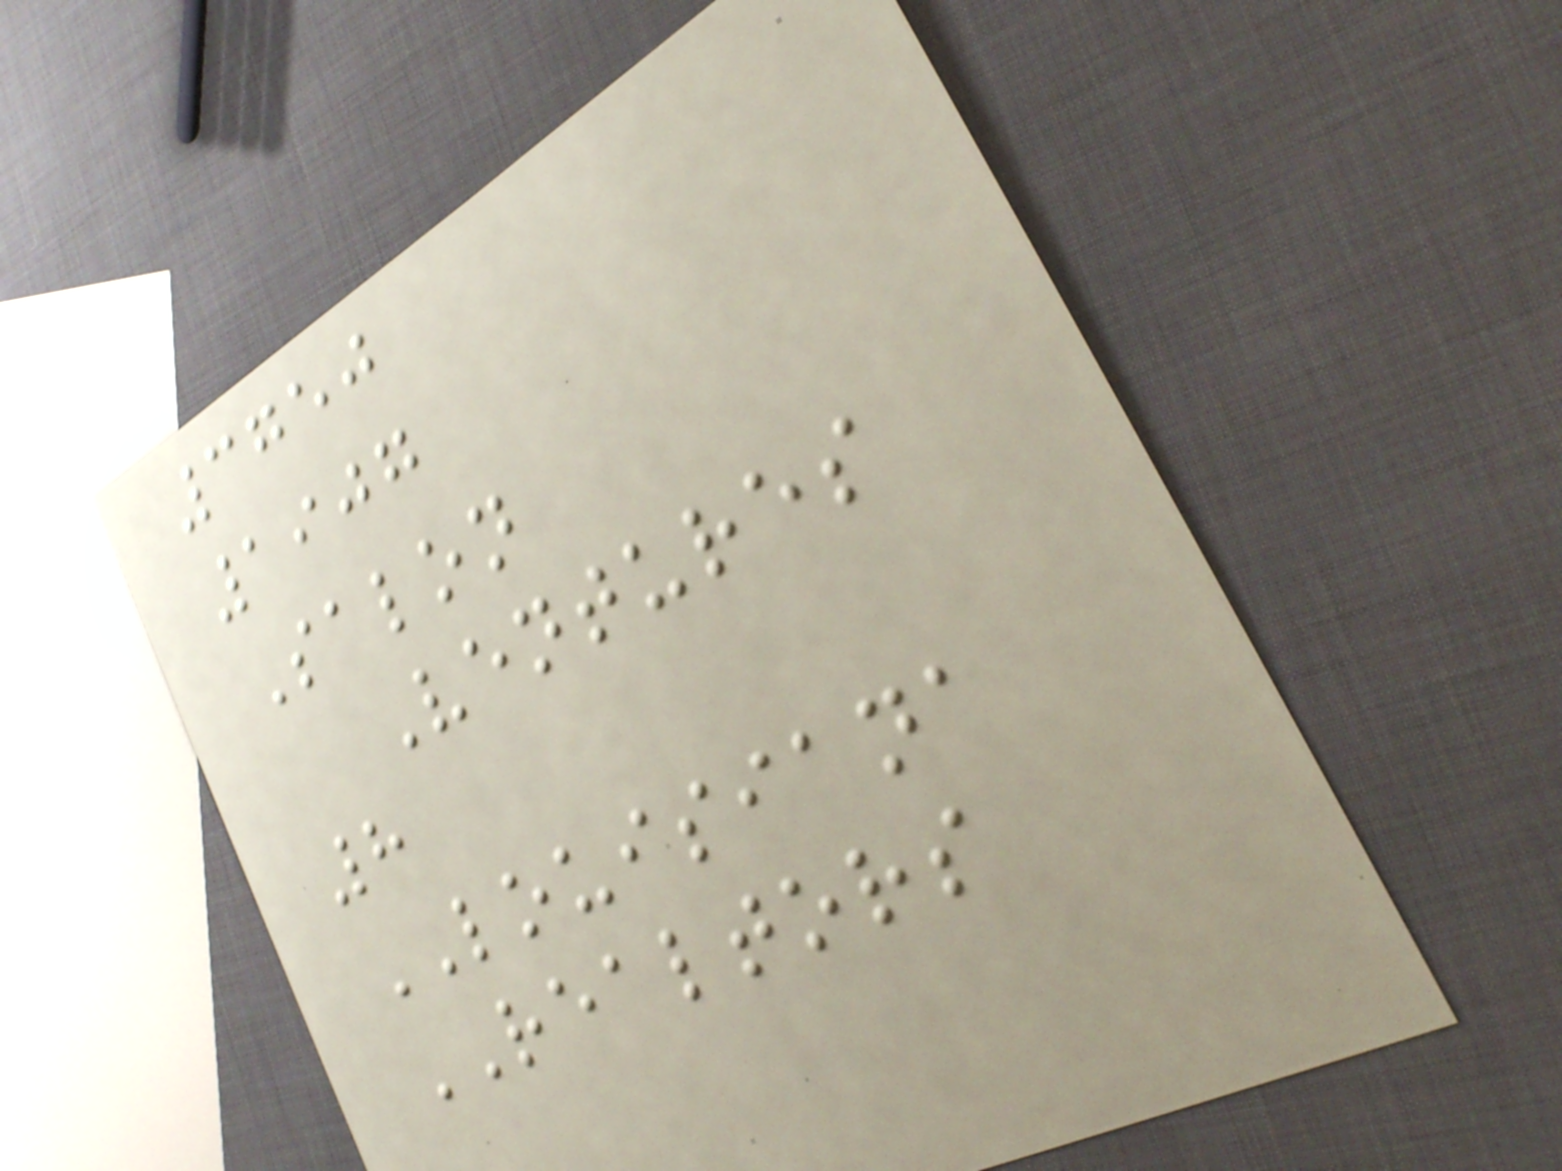3750
1907
Salon
Ventures
8
LOUISIANA
REALTORS
